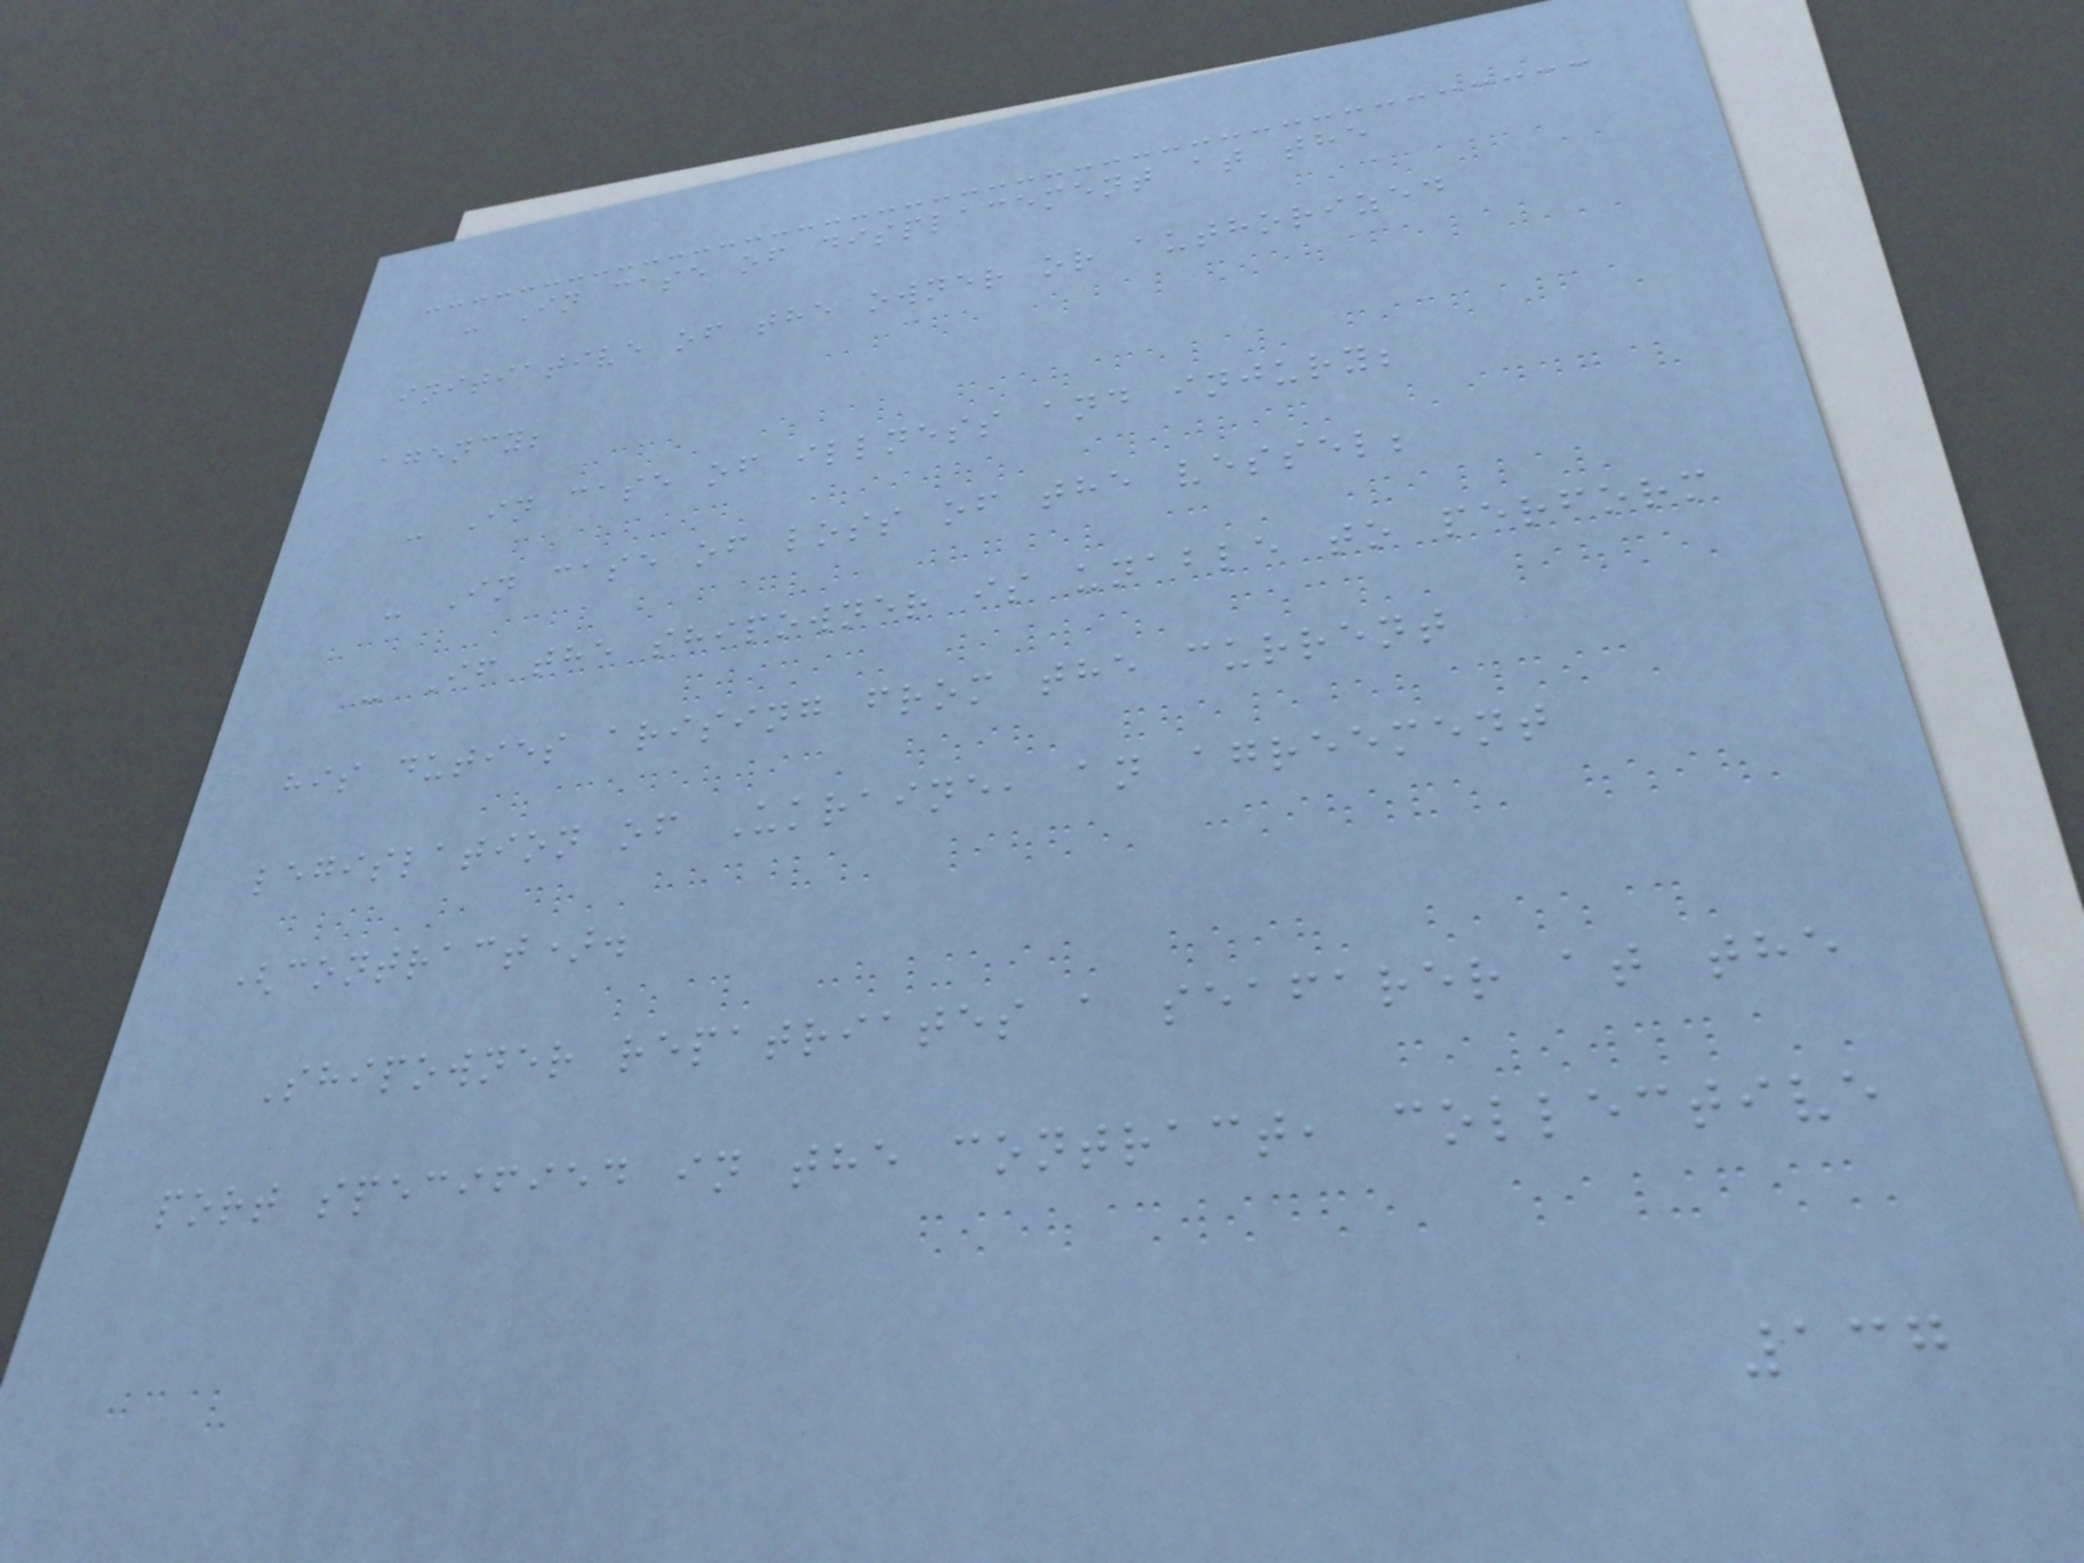- In case of displacement at the
initiative of the owner or authorized
agency;
- In case of illness and injury;
- In case of loss of the vessel;
- If the shipowner is unable to perform
his duties arising from the current
legislation of Ukraine, an agreement
(contract).
Shipowner repatriates a seafarer at the
port specified in the contract, collective
137
